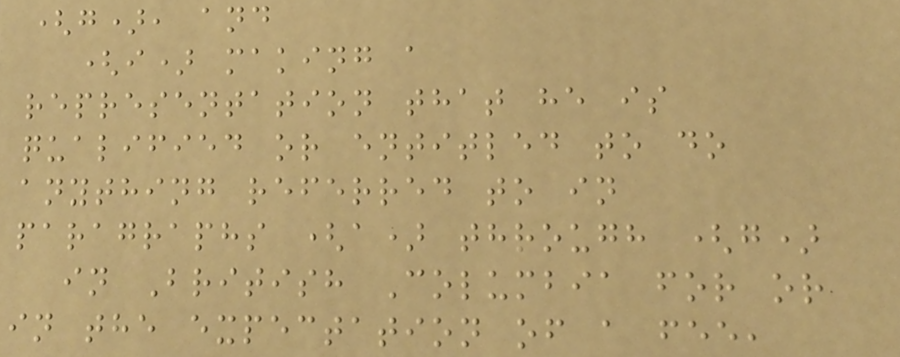(g), and
(i) making a
representation that he is
qualified or entitled to do
anything referred to in
paragraphs (a) through (g)
in British Columbia for or
in the expectation of a fee,
